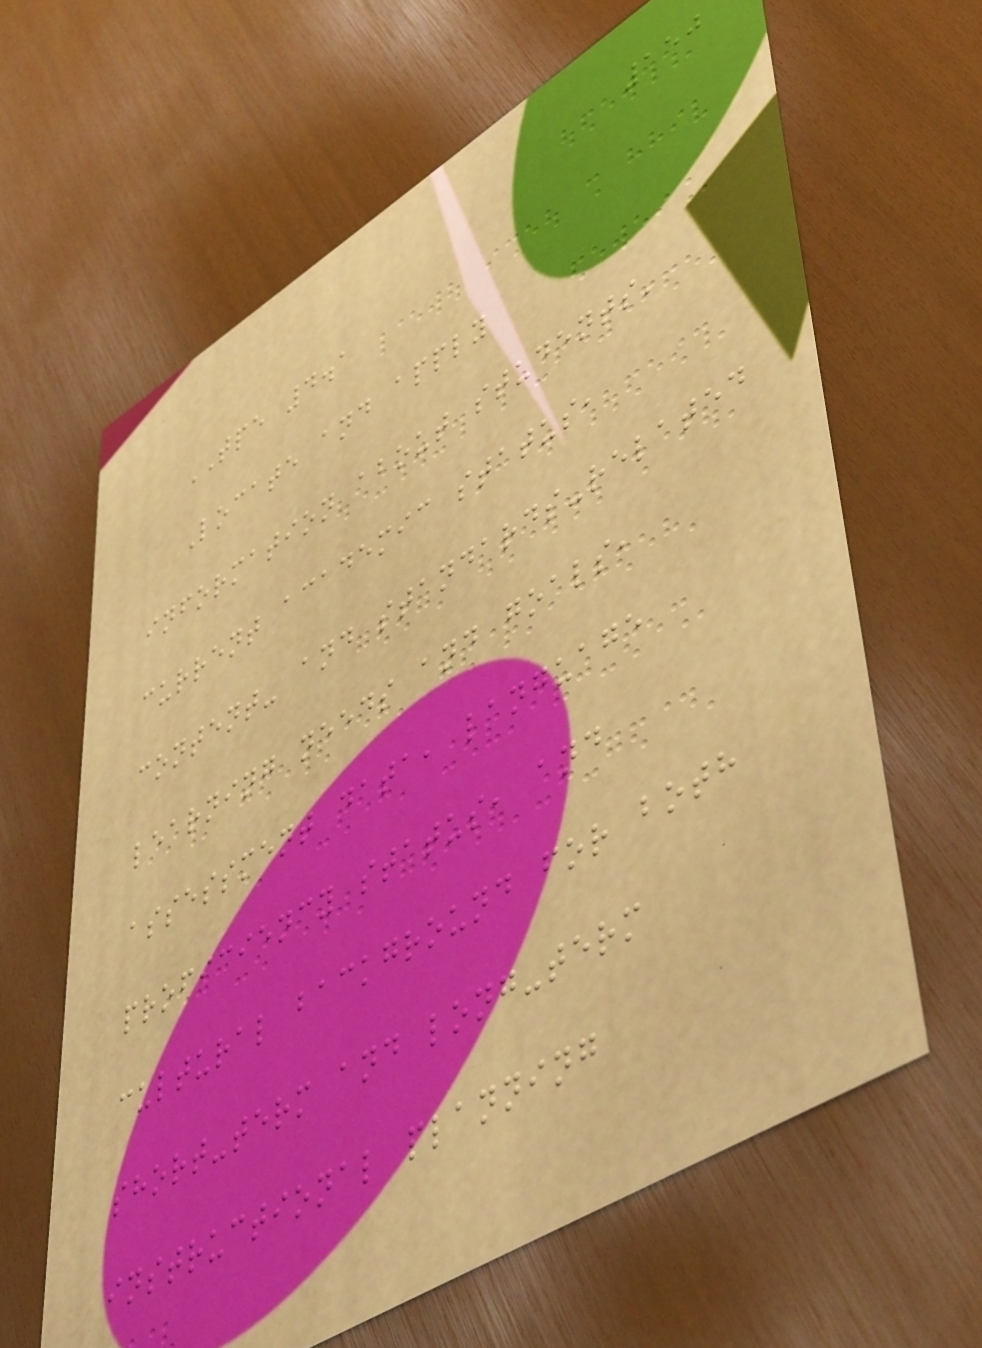150
TPE 4.1
Locate and apply
information about students'
current academic status,
content- and standards-related
learning needs and goals,
assessment data, language
proficiency status, and
cultural background for both
short-term and long-term
instructional planning
